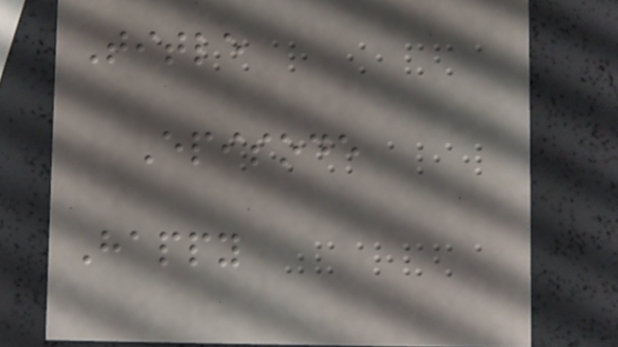Title
Episode
Happy
